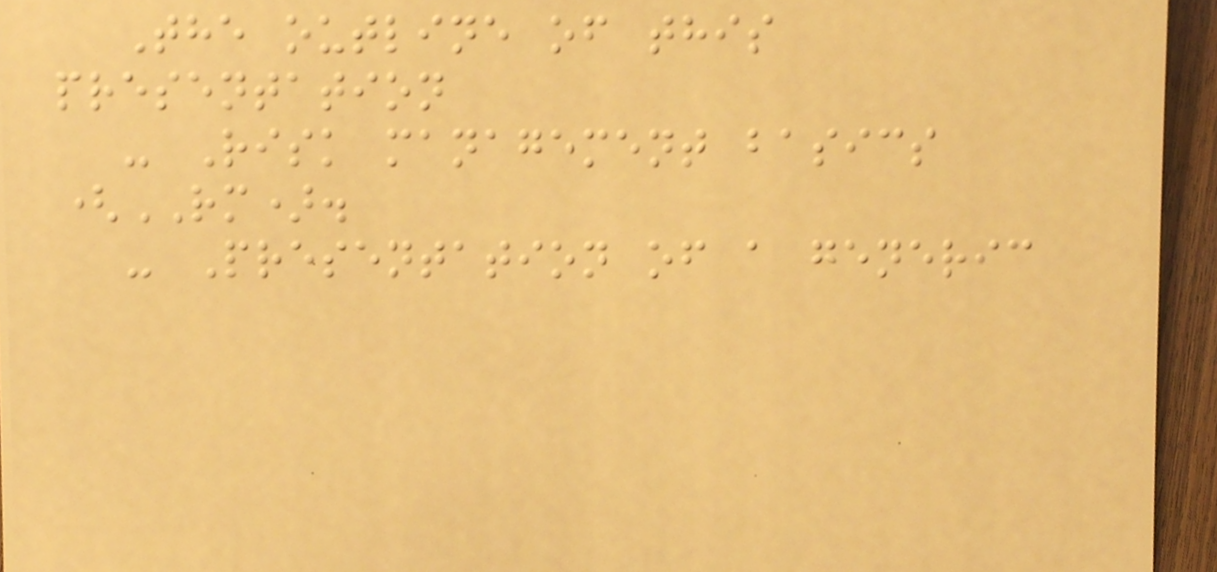The outline of this
presentation
- Risk management basics
(RM).
- Presentation of a generic
